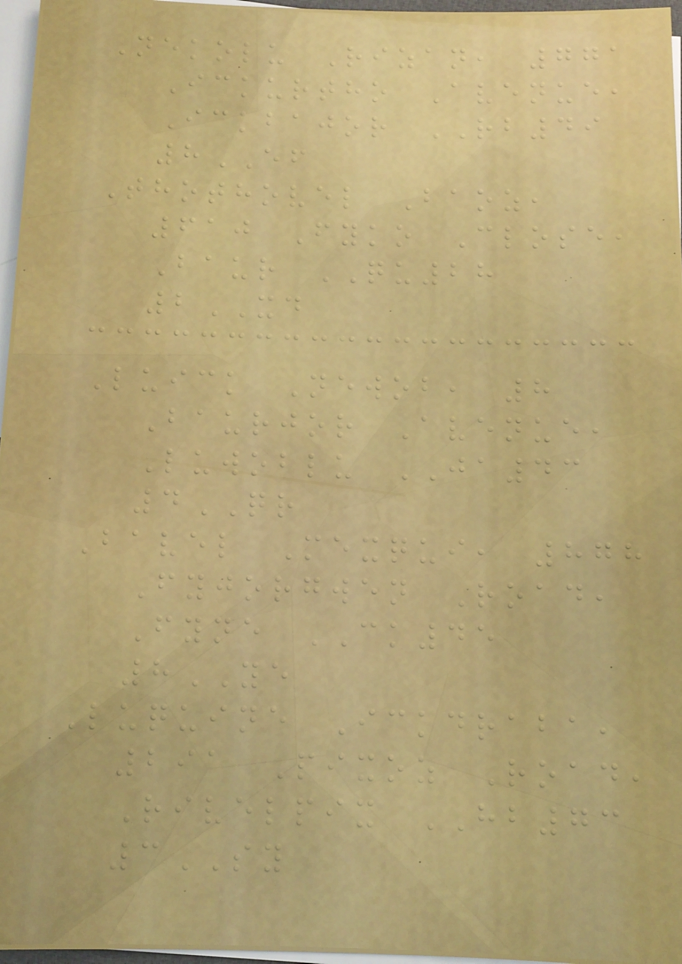Nekolu Rizan, 771
Ickurtho Avenue,
Ickbajor RB49
8EF
Thothovel Baoz,
610 Fyko Close,
Baur QU28
2XD
Luick Newob, 8
Baurjor Avenue,
Luwoblu JA43
4QR
Bavel Mexqui, 878
Fyjorgwen Road,
Fyne CK45
8YE
Luquine Ickdraba,
291 Pixoz Road,
Rivelpix HB73
3SY
